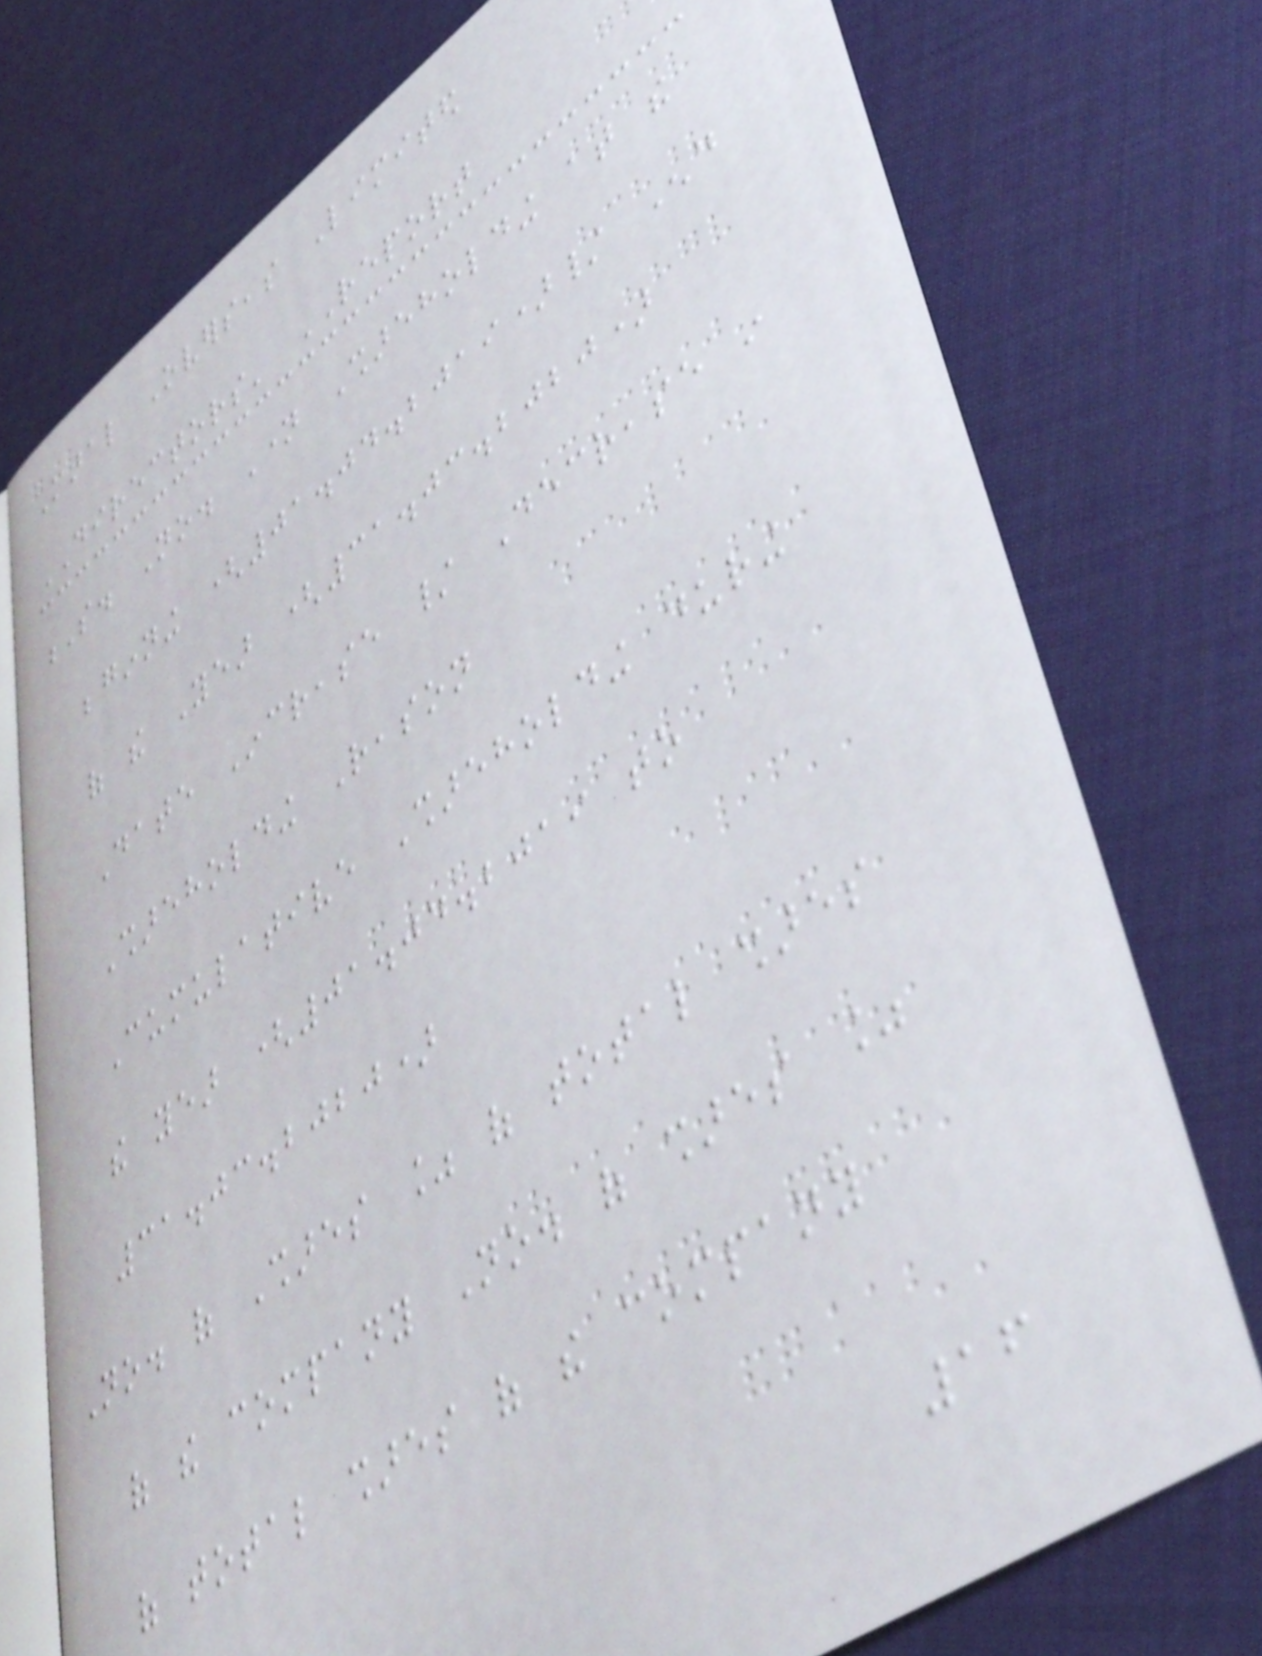Maral Overseas Limited
DIRECTORS' REPORT
S. No. Name Shareholding at the
beginning (01.04.2019)/ End
of the Year (31.03.2020)
Date Increase / Decrease in
Shareholding Reason
Cumulative Shareholding during
the year (01.04.2019 to
31.03.2020)
No. of Shares % of total shares
of the company No. of shares %
of total shares of the company
16
